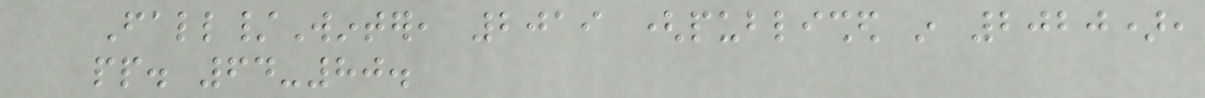Fall/Winter, 2019 (published in 2020),
pp. 64-80.
